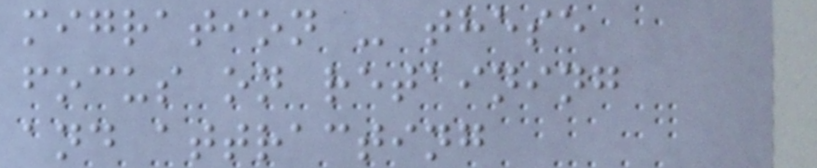migration - these
focus on retaining
and attracting
